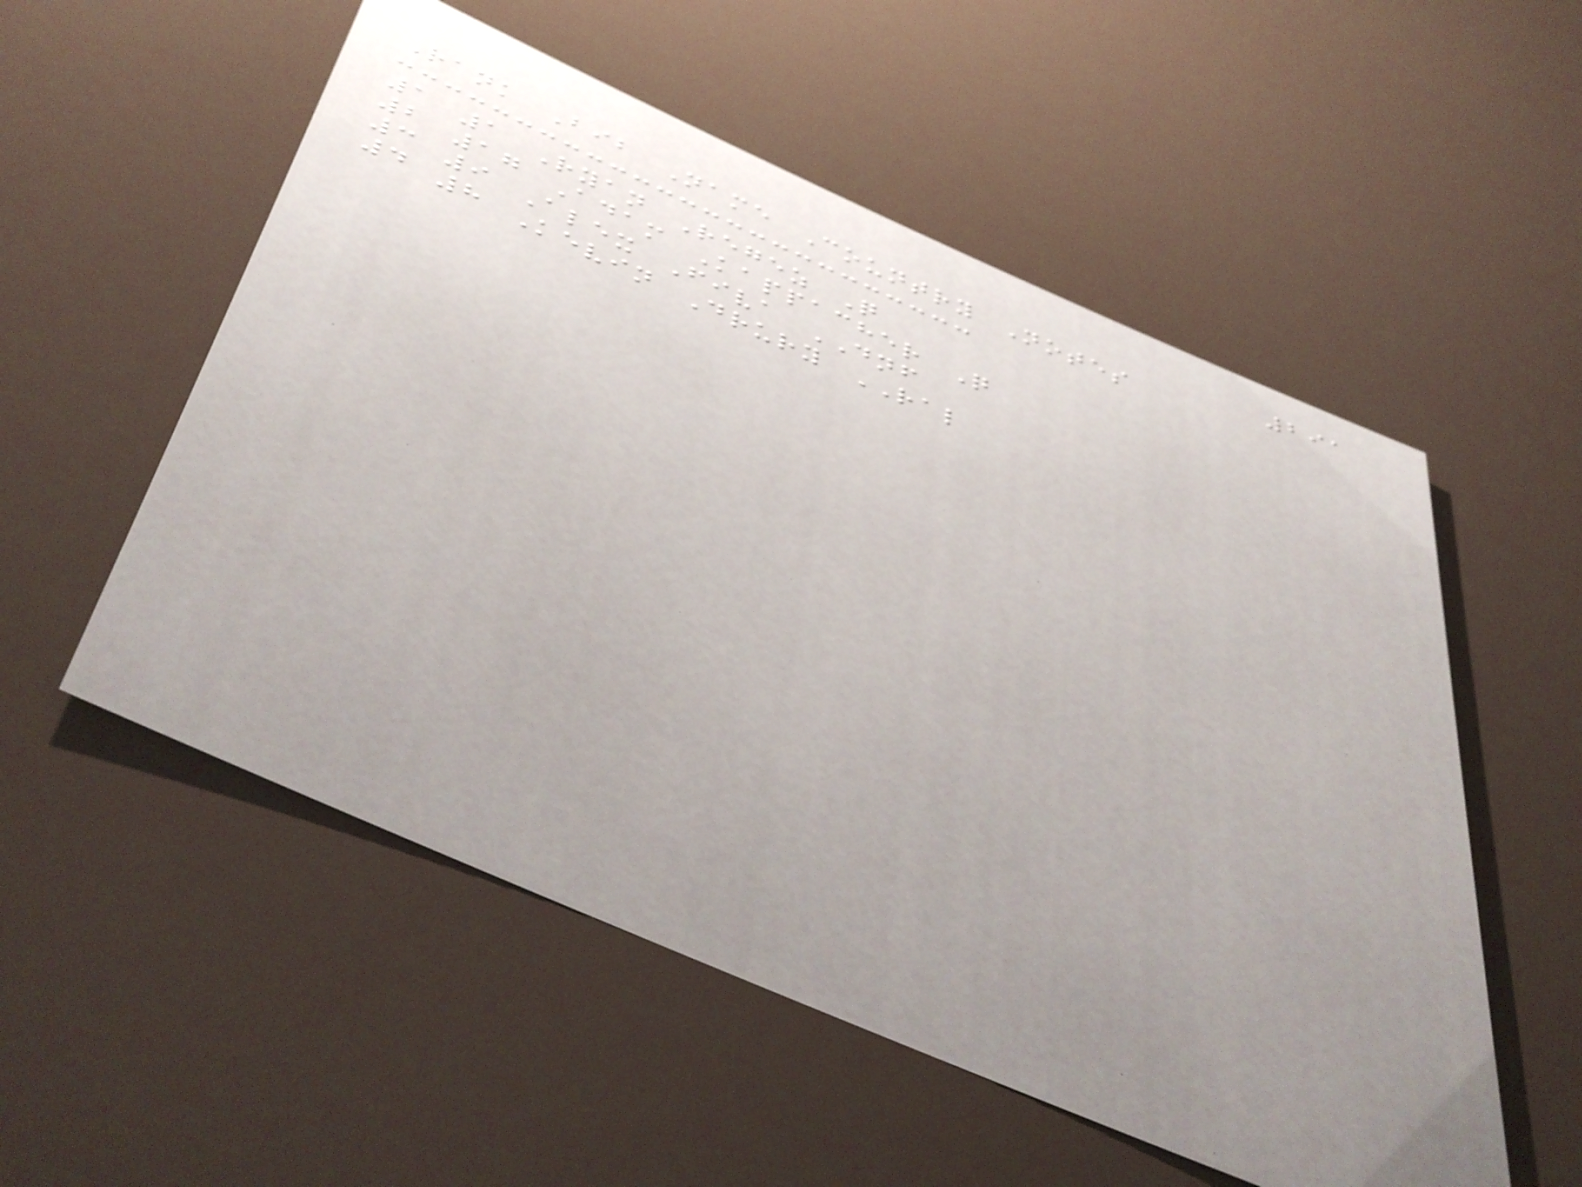291
Rank Bib Name Country Notes
1 1 Ryan Regez Q
2 17 Adam Kappacher Q
3 9 Alex Fiva DNF
4 8 Kevin Drury RAL
